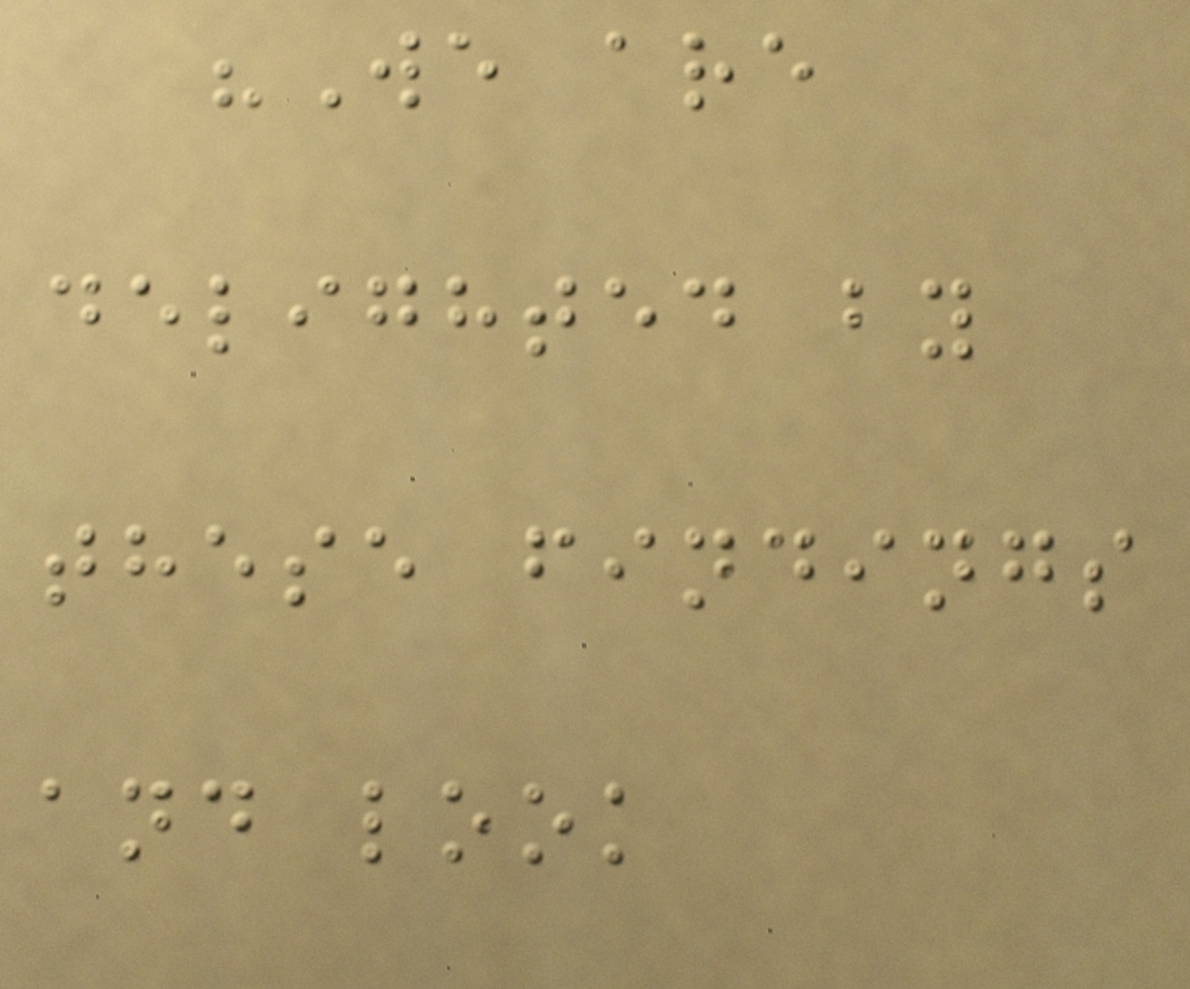"We are
delighted by
these findings
and look
